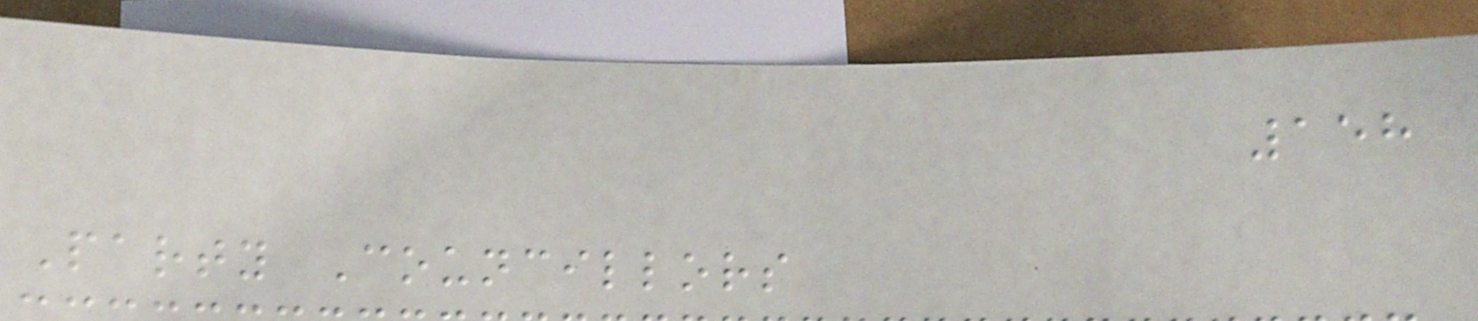158
Party Councillors
